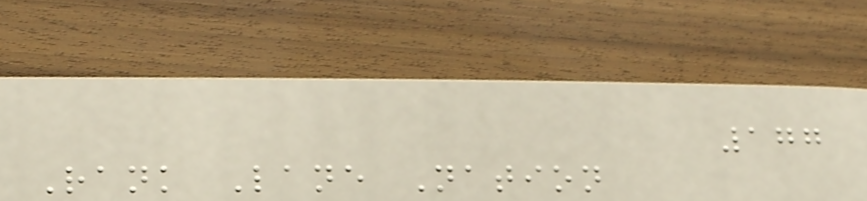177
Rank Lane Nation
